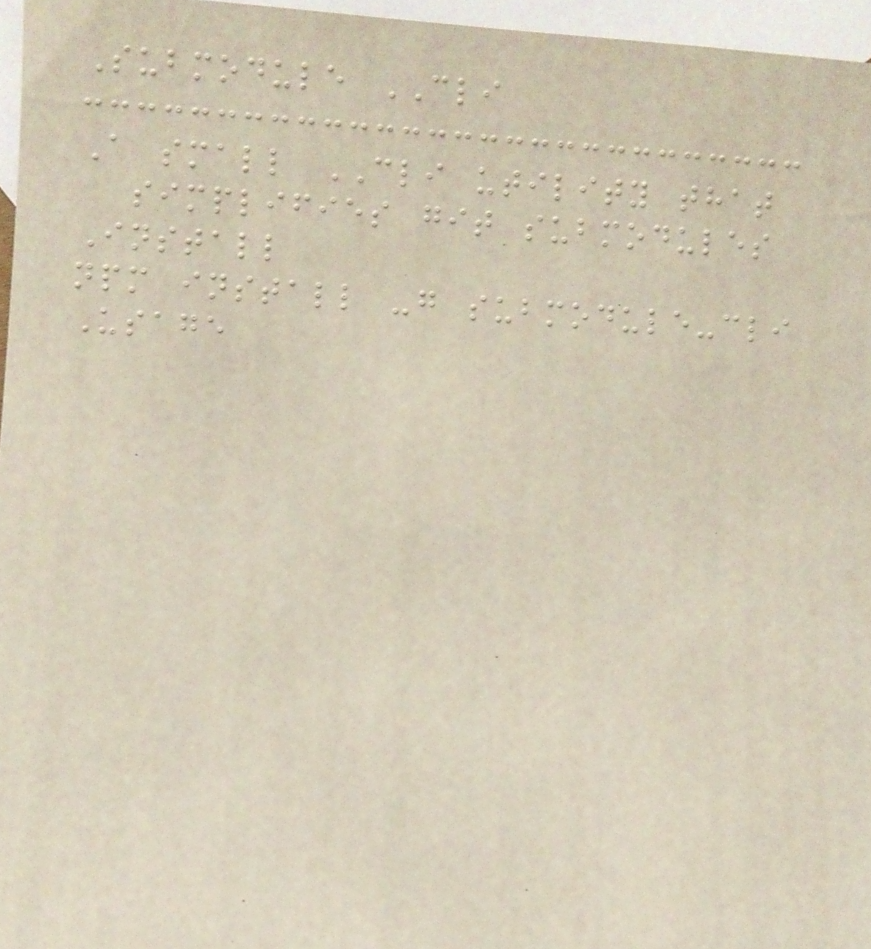Submodule CLI
A small CLI utility that
simplifies git submodules
Install
npm install -g submodule-cli
Usage
